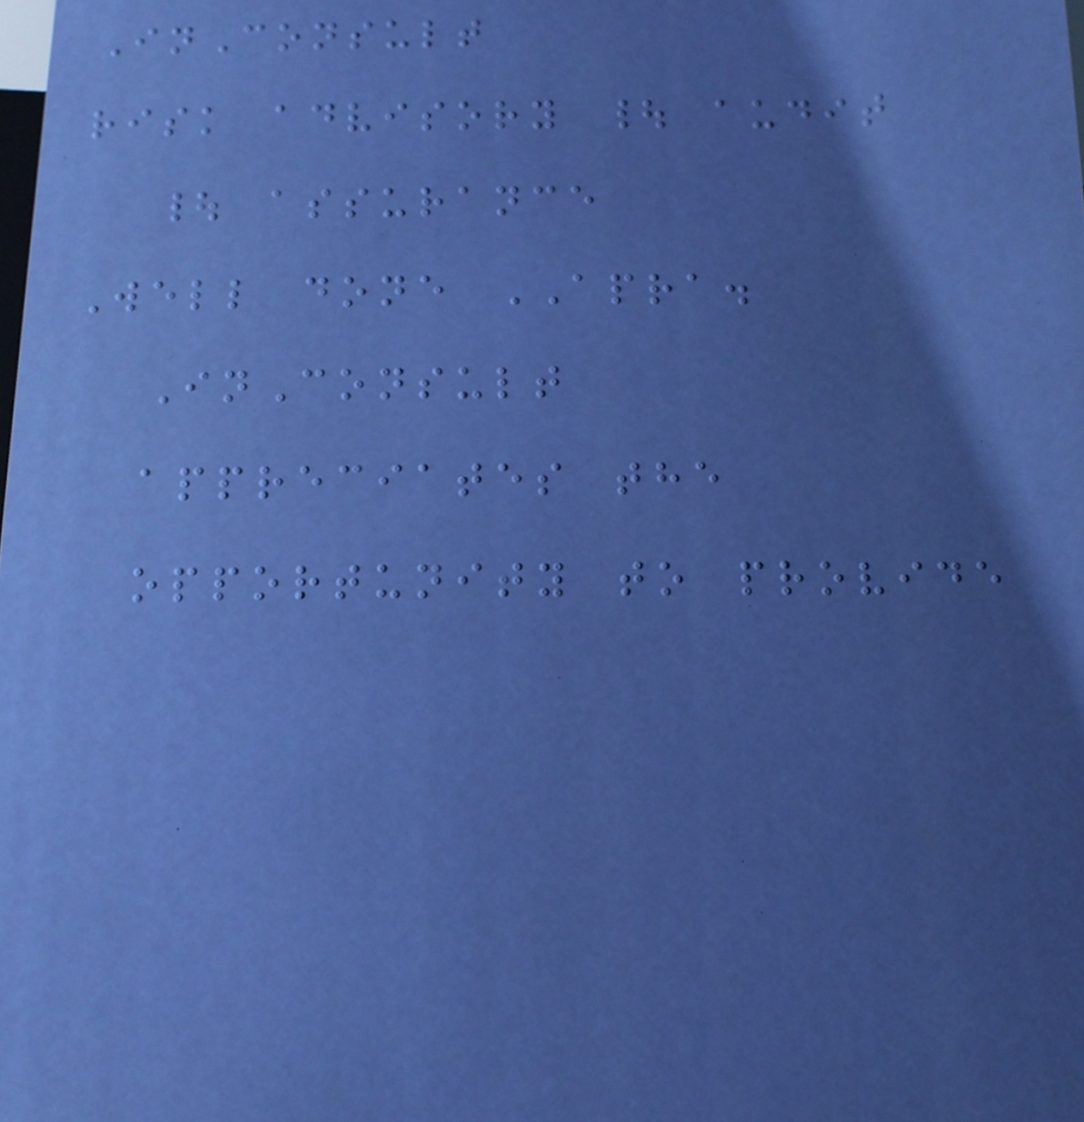InConsult
risk advisory | audit
| assurance
Well done APRA.
InConsult
appreciates the
opportunity to provide
